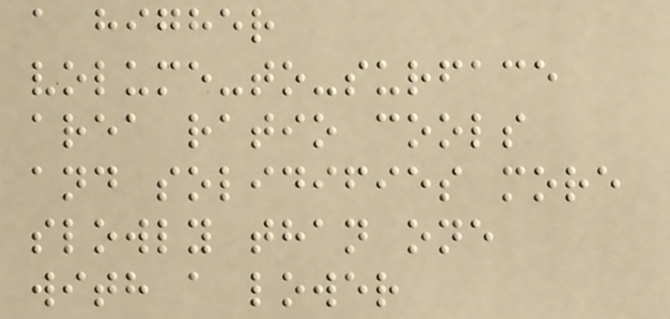a higher
volume-to-surface
area ratio cools
and solidifies more
slowly than one
with a lower
